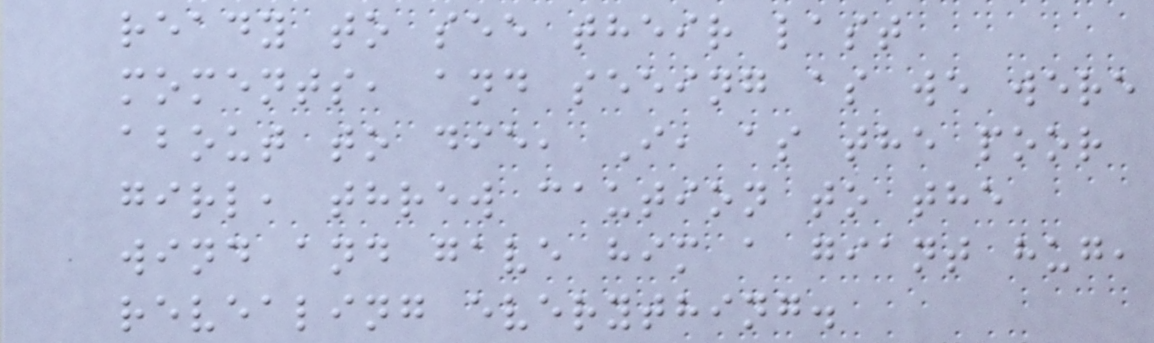ready to see their last
moments, and seeing as we were
about to die, I, as the poor
girl, threw caution to the
wind and gave him a giant hug,
revealing everything.
